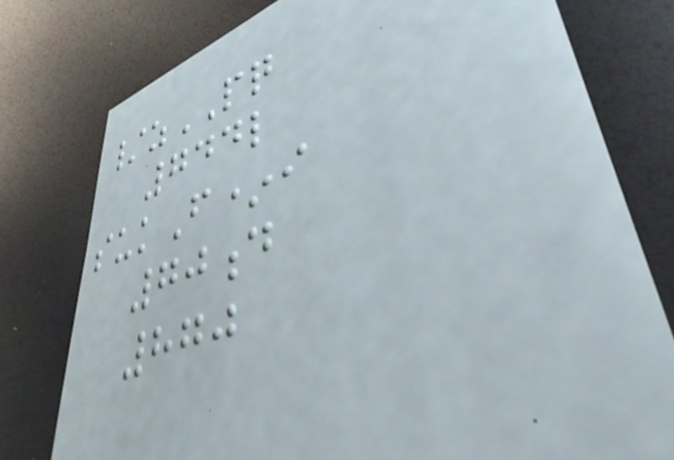/zPQ
744l
sukF*i
70d
870
